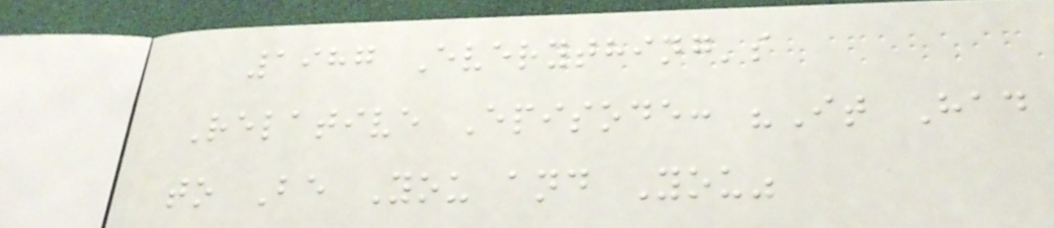1987 Everything's
Relative Episode: "It Had
to Be You and You"
